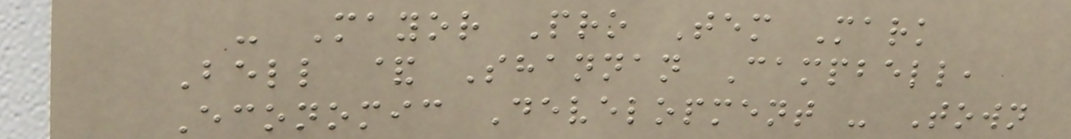- Mayor Pro Tem Mark
Bell & Shannan Campbell,
Economic Development - Town
